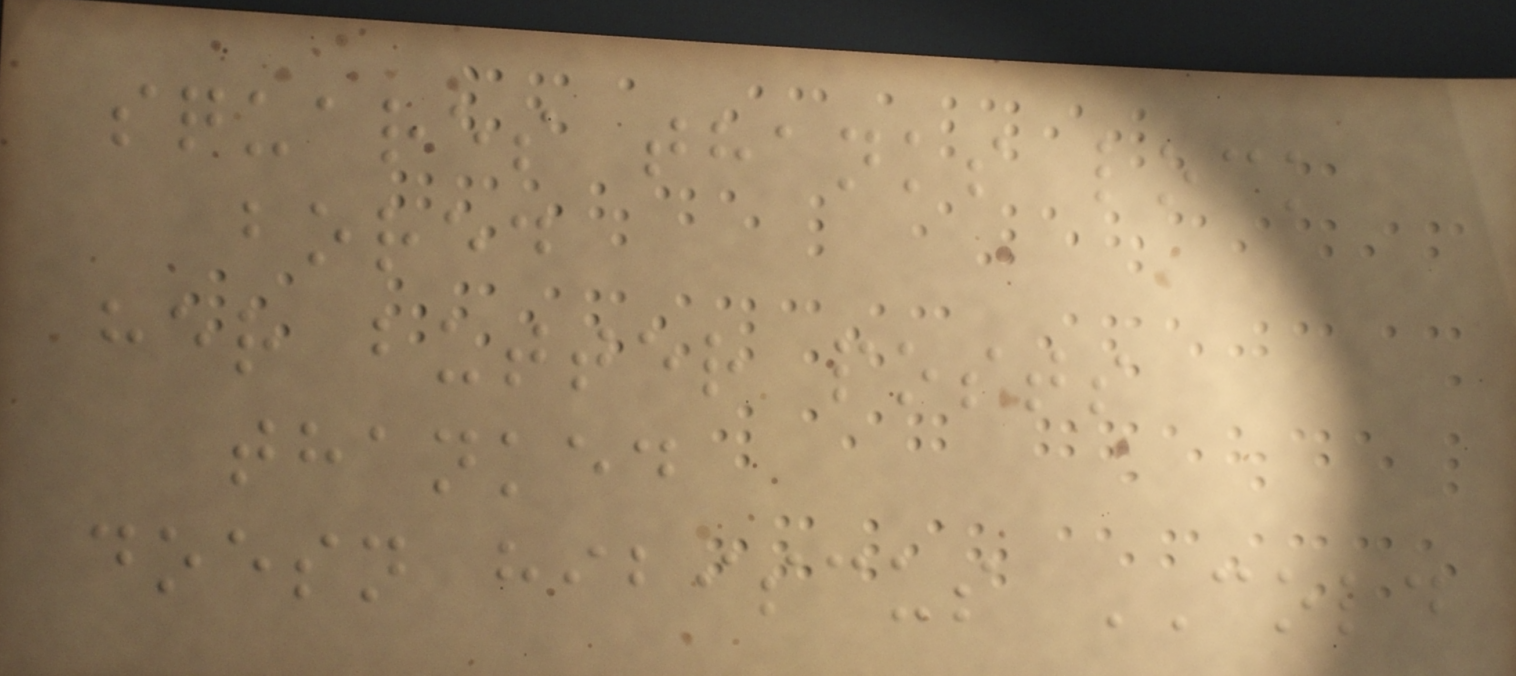squares thanks lock
bored
her butter posts
thanked
doesn hibiscus COLD
